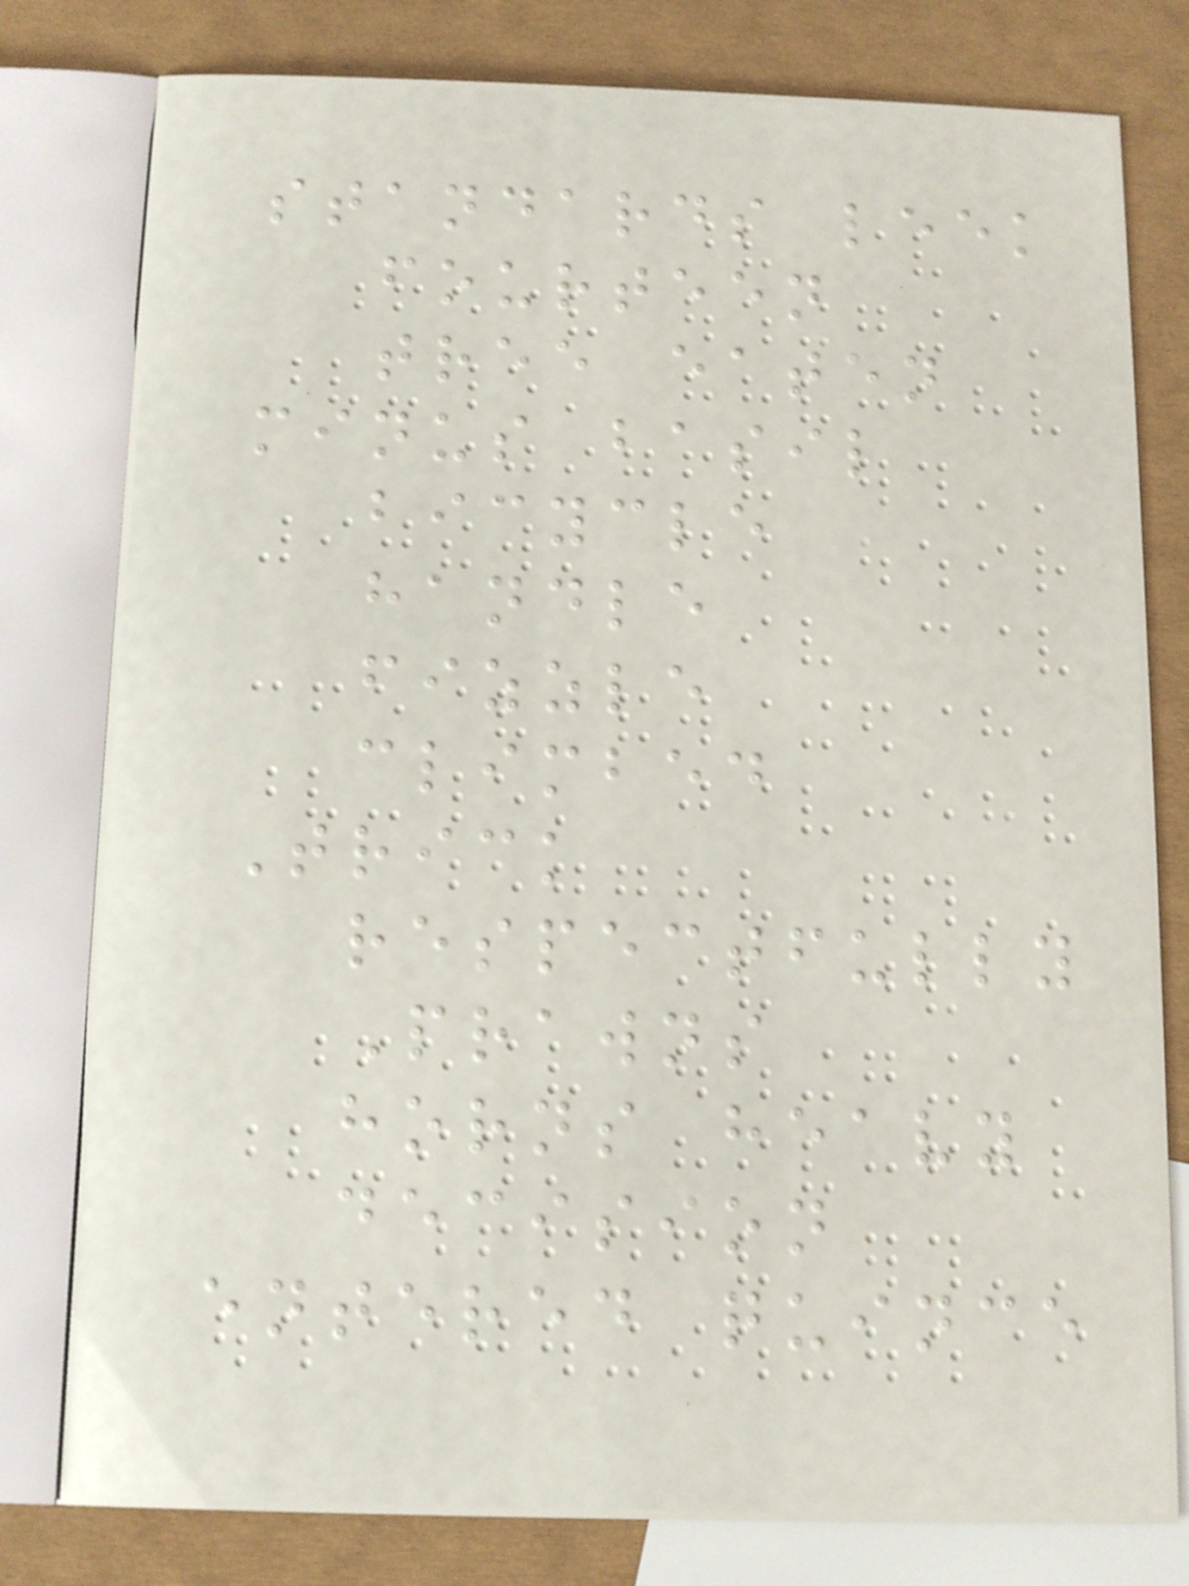standards leek
fourteen
tree eaten
minus basil
bicycle
handle
fizzle
climbed
Trick
respectfully
Prawns
horns heavy
decision
entered quince
